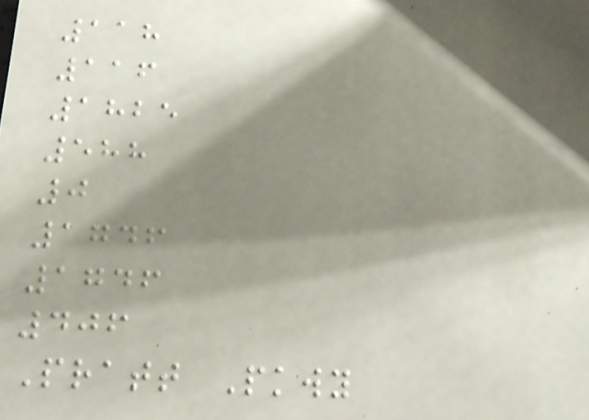118
116
1825
588
0
1746
1746
406
Pratt Pkwy
